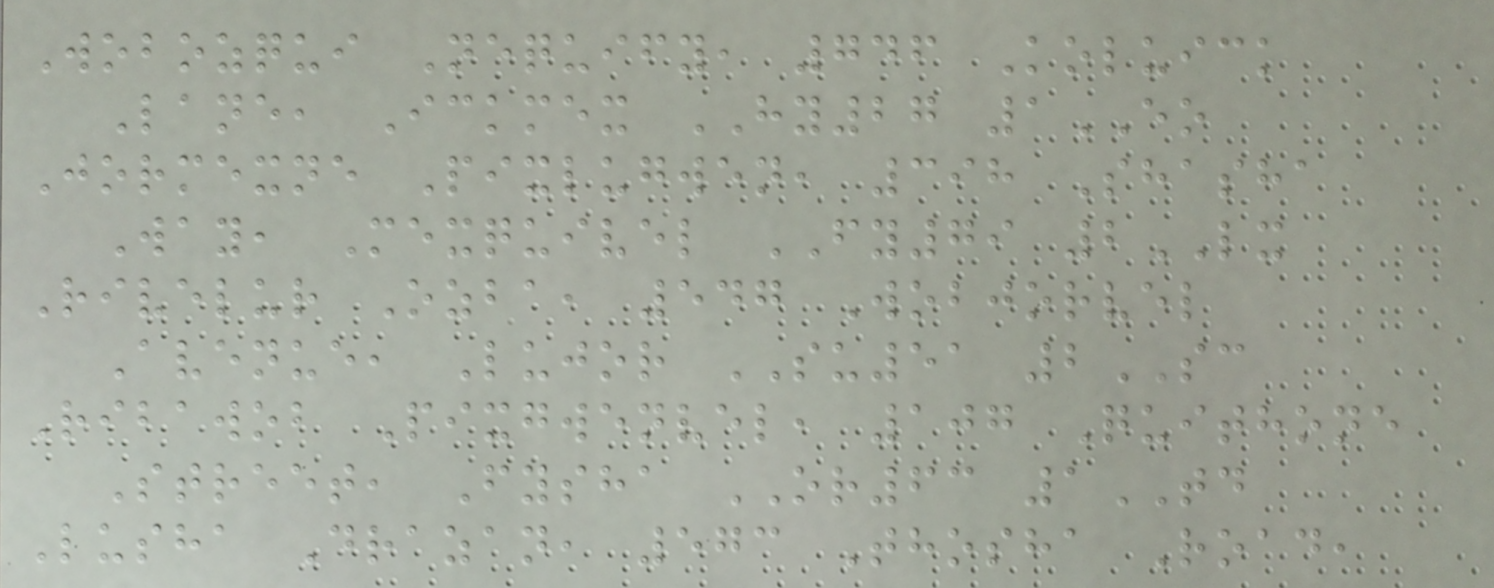Wobozqui Nequify, 746 Koluick
Lane, Ickmex HY27 1EO
Jormexne Pixlugwen, 398 Shasha
Way, Mexquivel FY79 2LX
Rivelur Ozba, 547 Wobjorvel
Avenue, Lujor SU51 2SC
Ribawob Pixgwenvel, 107 Quithone
Street, Fysha OR63 1TD
Lusha Drazan, 573 Thosha Road,
